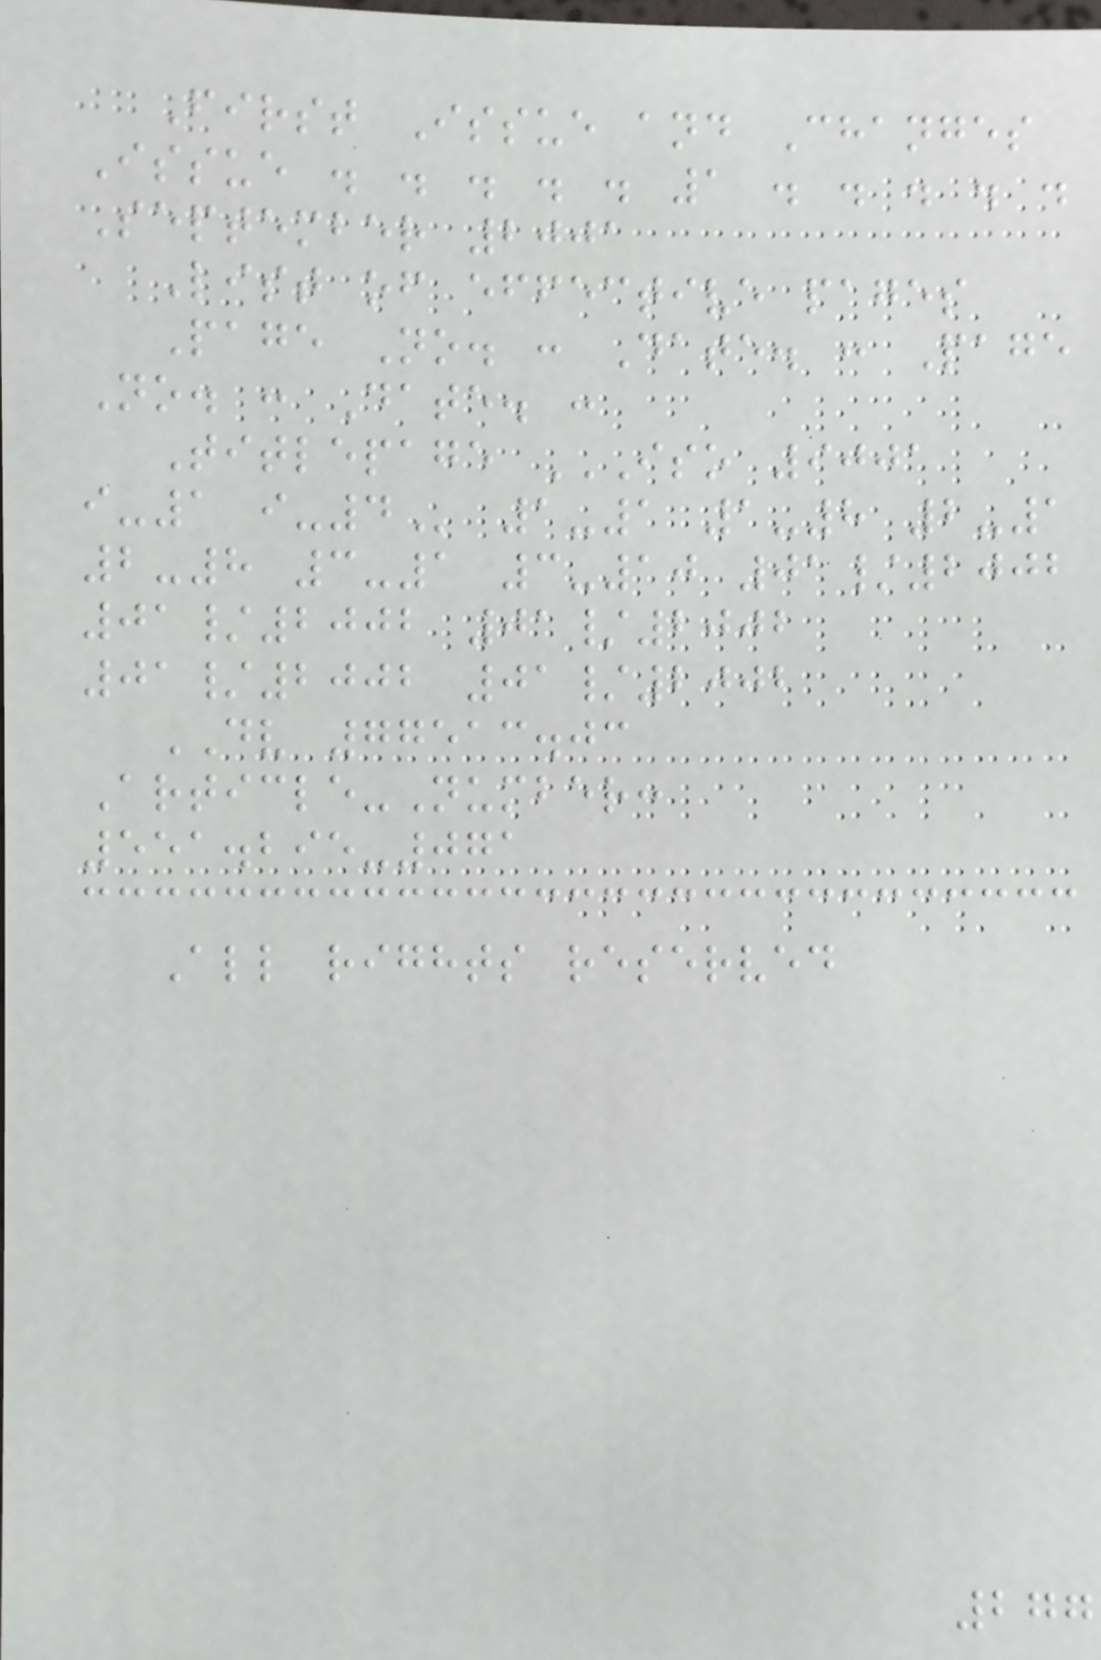First Issue and Changes
Issue . . . . . 1 . . . . .
September 2001
List of effective pages
Page No. : Date. : Page
No. : Date. :
Titlepage ISO 9001
I-1 I-4 1-1 1-8 2-1
2-8 3-1 3-10 01/2002
01/2002 01/2002
01/2002 01/2002
DV 77513.03
Article-Number:
551.295-071
All rights reserved
277
